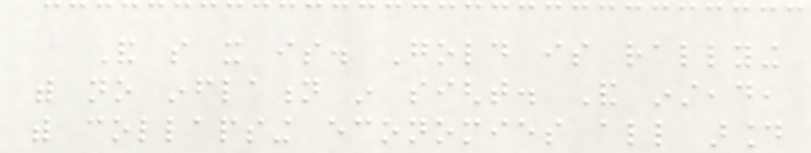And so it is. Gold is rallying
with no inflation in sight. And instead,
with collapsing economies all around
